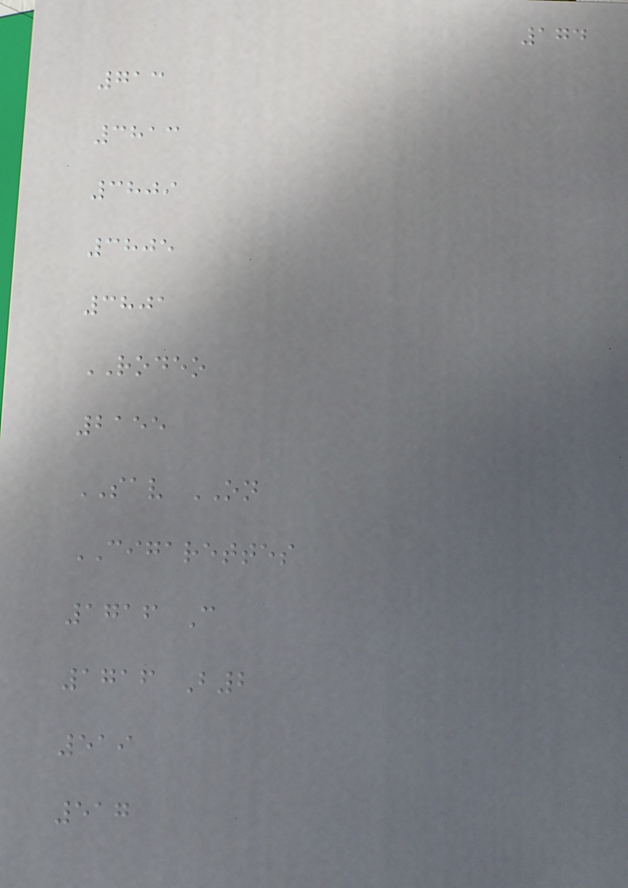174
713
3813
3809
3805
3801
RODEO
2155
SAV ON
CIGARETTES
1716 C
1716 B2
519
517
